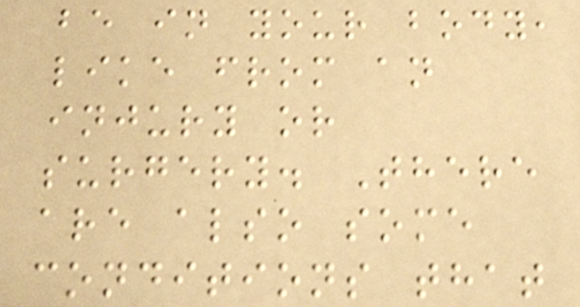be in your body,
like from an
injury or
surgery. There
are also some
conditions that
